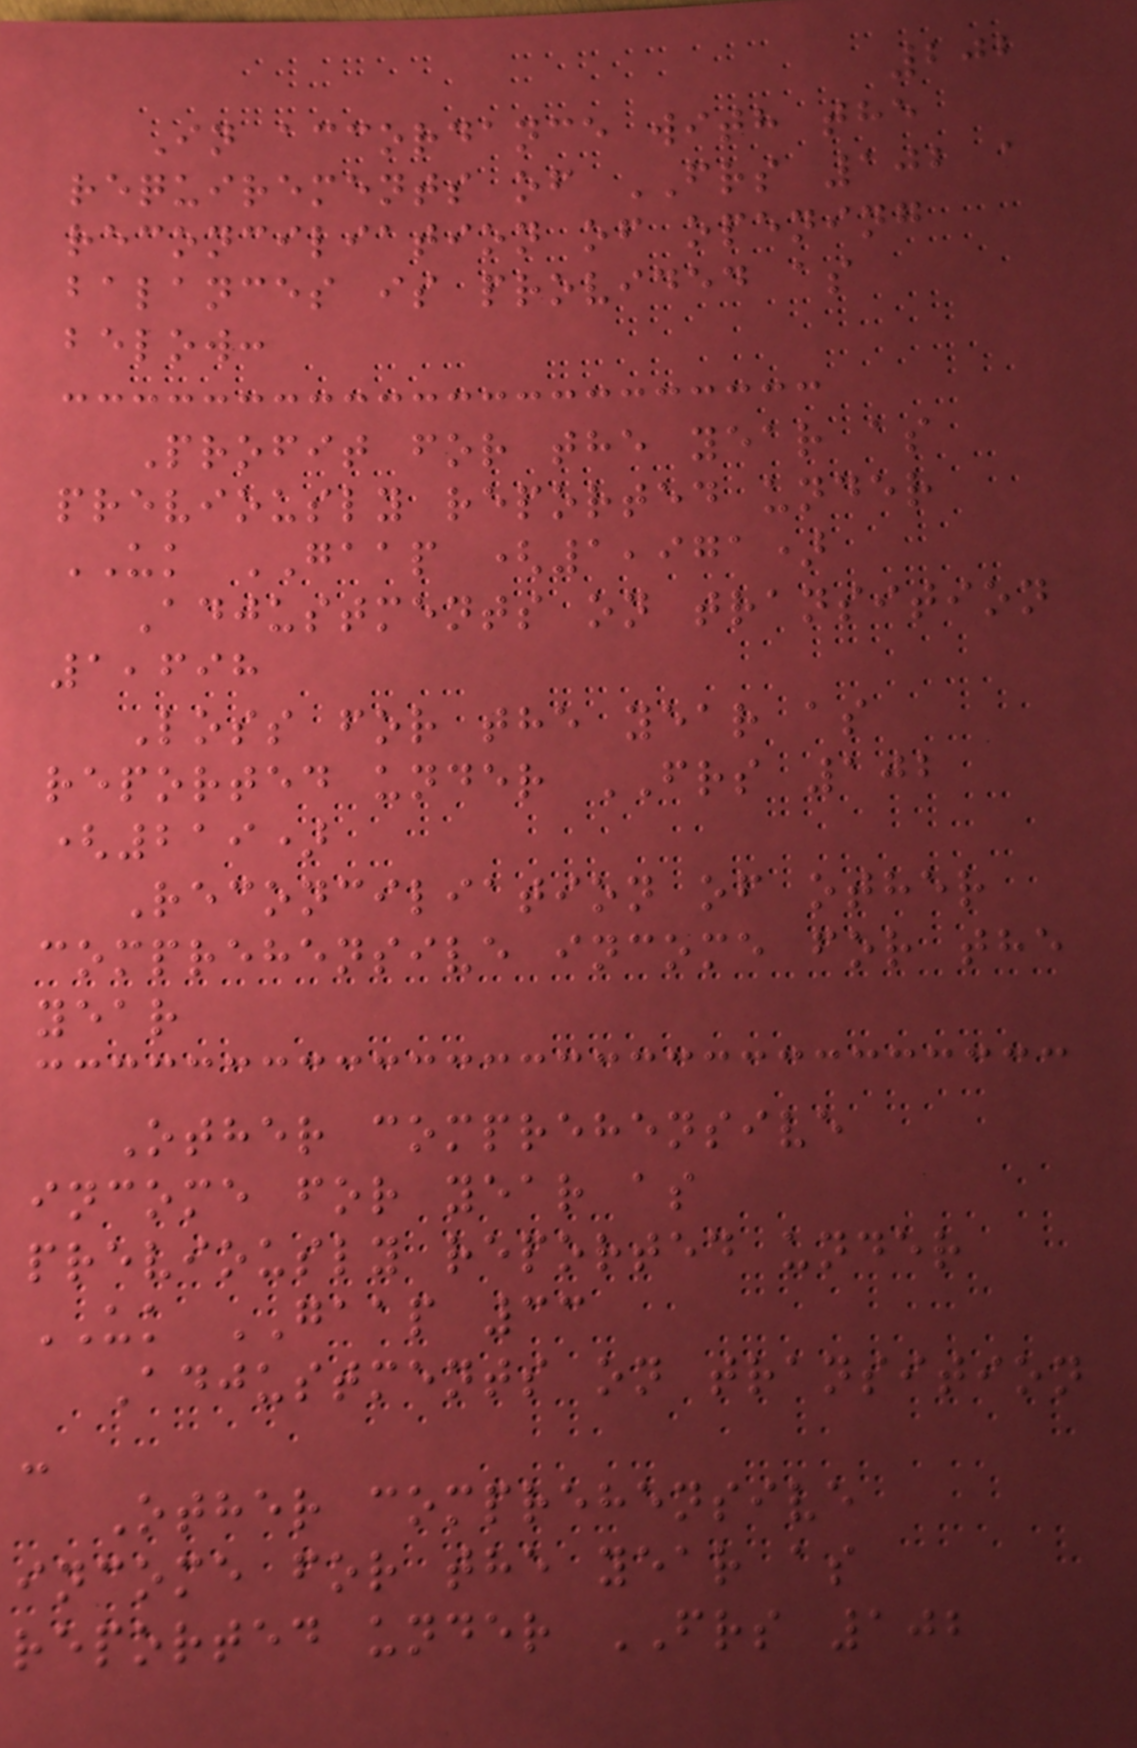202
In accordance with the
requirements of FRS 102 a
reconciliation of opening
balances is provided as
below:
Profit for the year as
previously reported under
UK GAAP (1,971)
Adjustments on transition
1,698
Loss for the year as
reported under FRS 102
(219)
Reconciliation of other
comprehensive income for the
year
Other comprehensive
income for year as
previously reported under
UK GAAP 33
Adjustments on transition
-
Other comprehensive
income for the year as
reported under FRS 102
